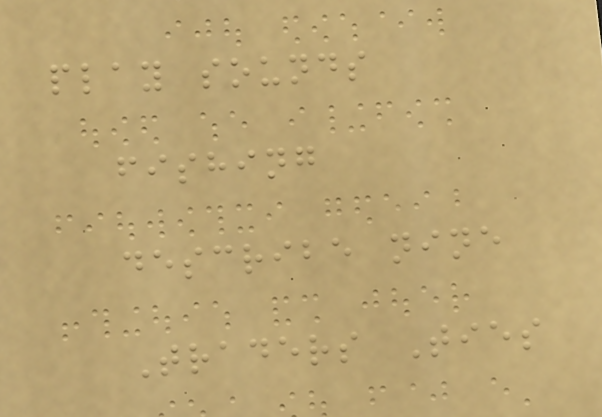play sounds
fishing
describe nine
Traders Ties
